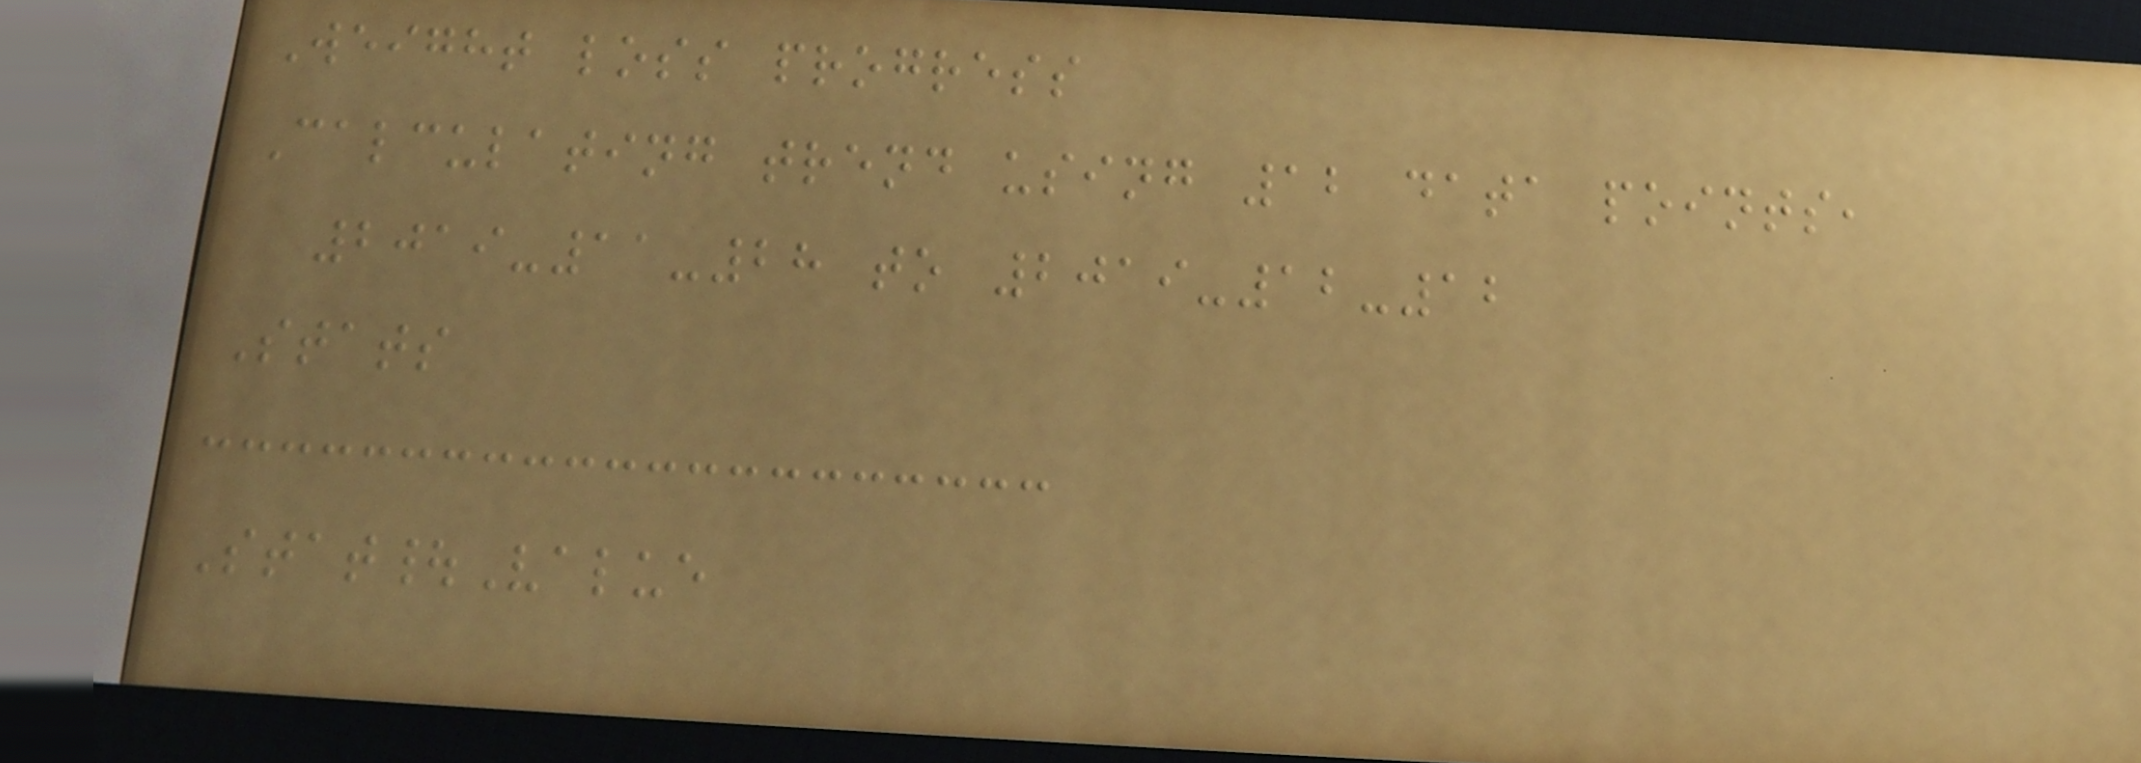Weight loss progress
Calculating trend using 12 data points,
2019-11-28 to 2019-12-12
Stats
Stat|Value
